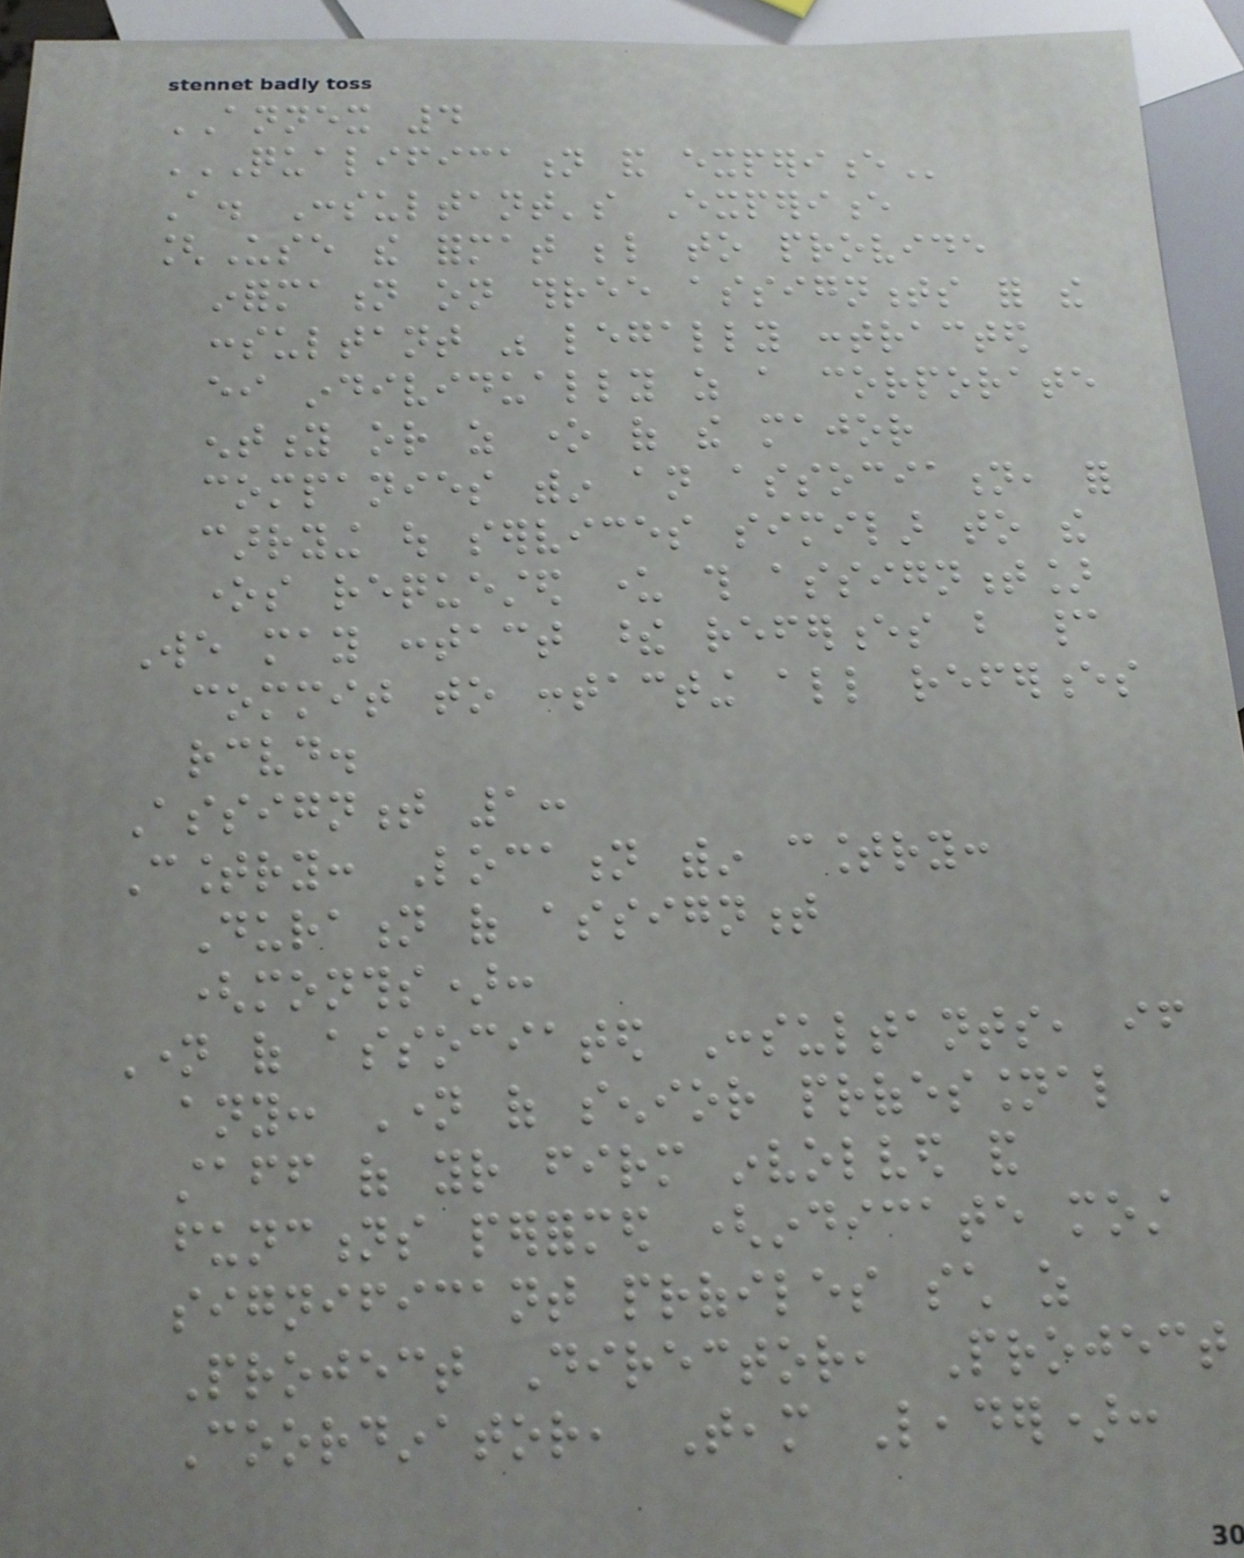ANNEX 4
QUALIFICATION AND EXPERIENCE
A. Consultant's Experience
[Use the format below to provide
information on three assignments for the
consultant was legally contracted
either individually as a corporate
entity or as one of the major
companies within an association, for
carrying out services similar to the
ones requested under this assignment]
We may contact these references but cannot
commit to contacting all references
received.
Assignment 1:
Country: Location within country:
Duration of assignment
(months):
Name of associated Consultants, if
any: Name of senior professional
staff of your firm involved and
functions performed (indicate most
significant profiles such as
Project Director, Project
Coordinator, Team Leader):
